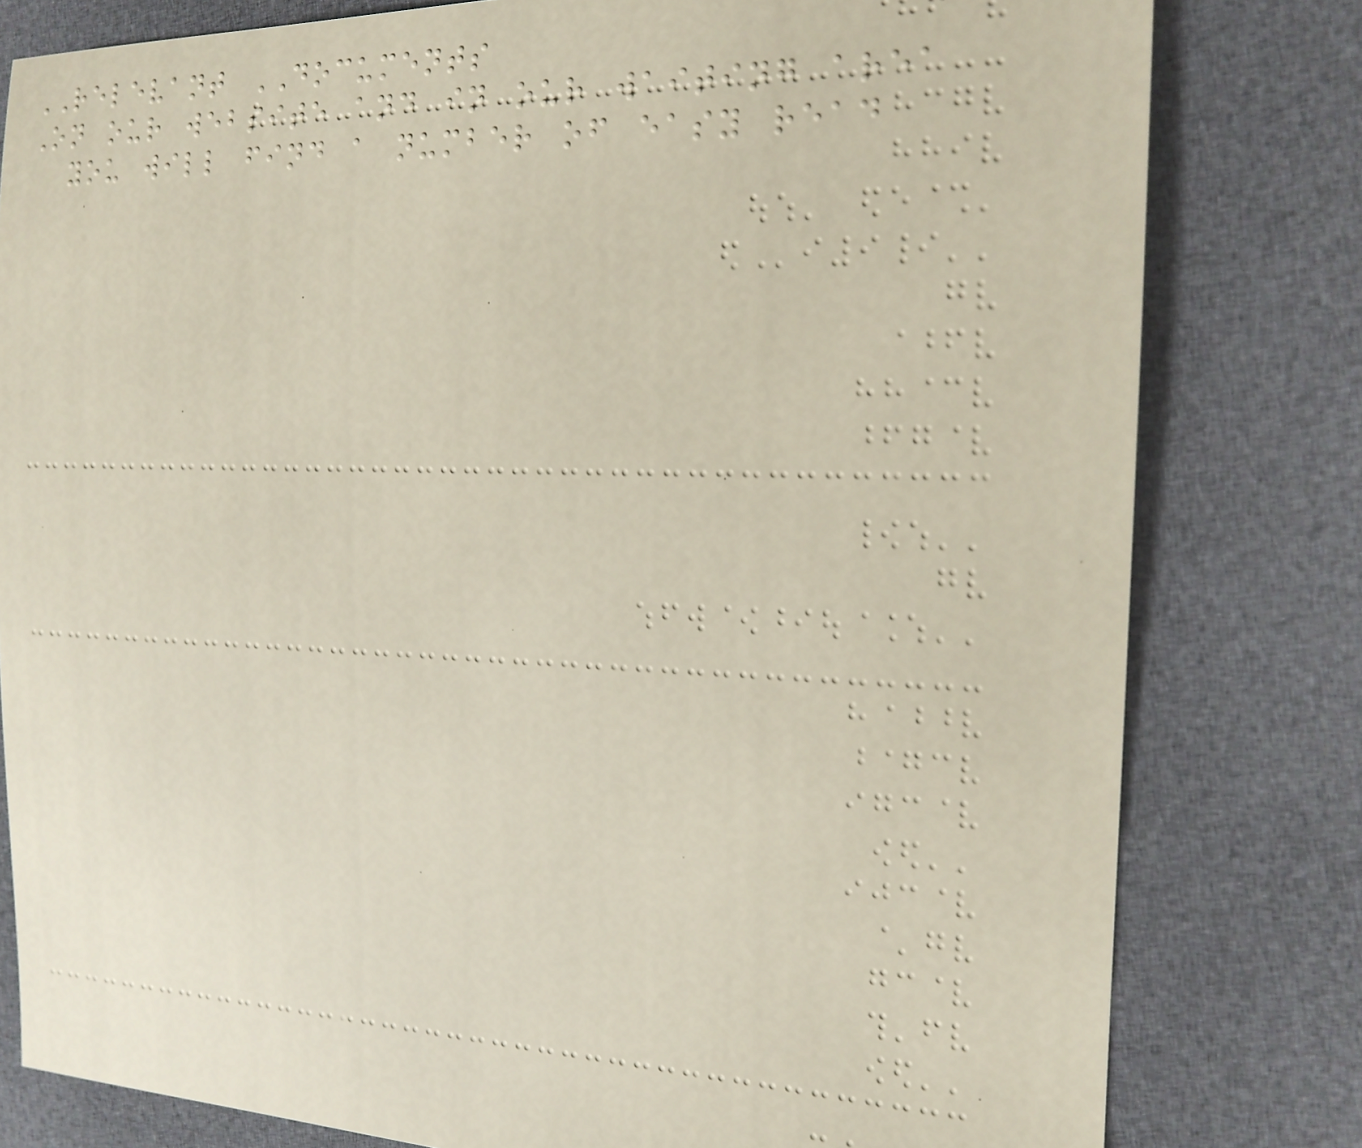RELEVANT DOCUMENTS
On our website and in our waiting area
you will find a number of easy read
